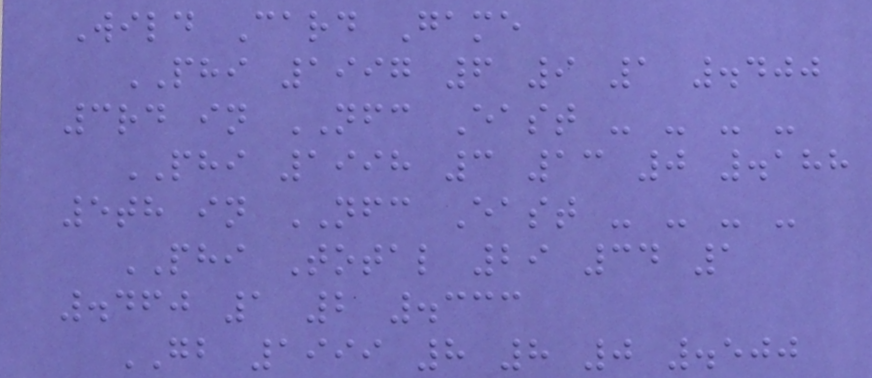Wild Card Game
PHI 1997 6 9 1 .400
3rd in NFC East - - - -
PHI 1998 3 13 0 .188
5th in NFC East - - - -
PHI Total 29 34 1
.460 1 2 .333
GB 1999 8 8 0 .500
